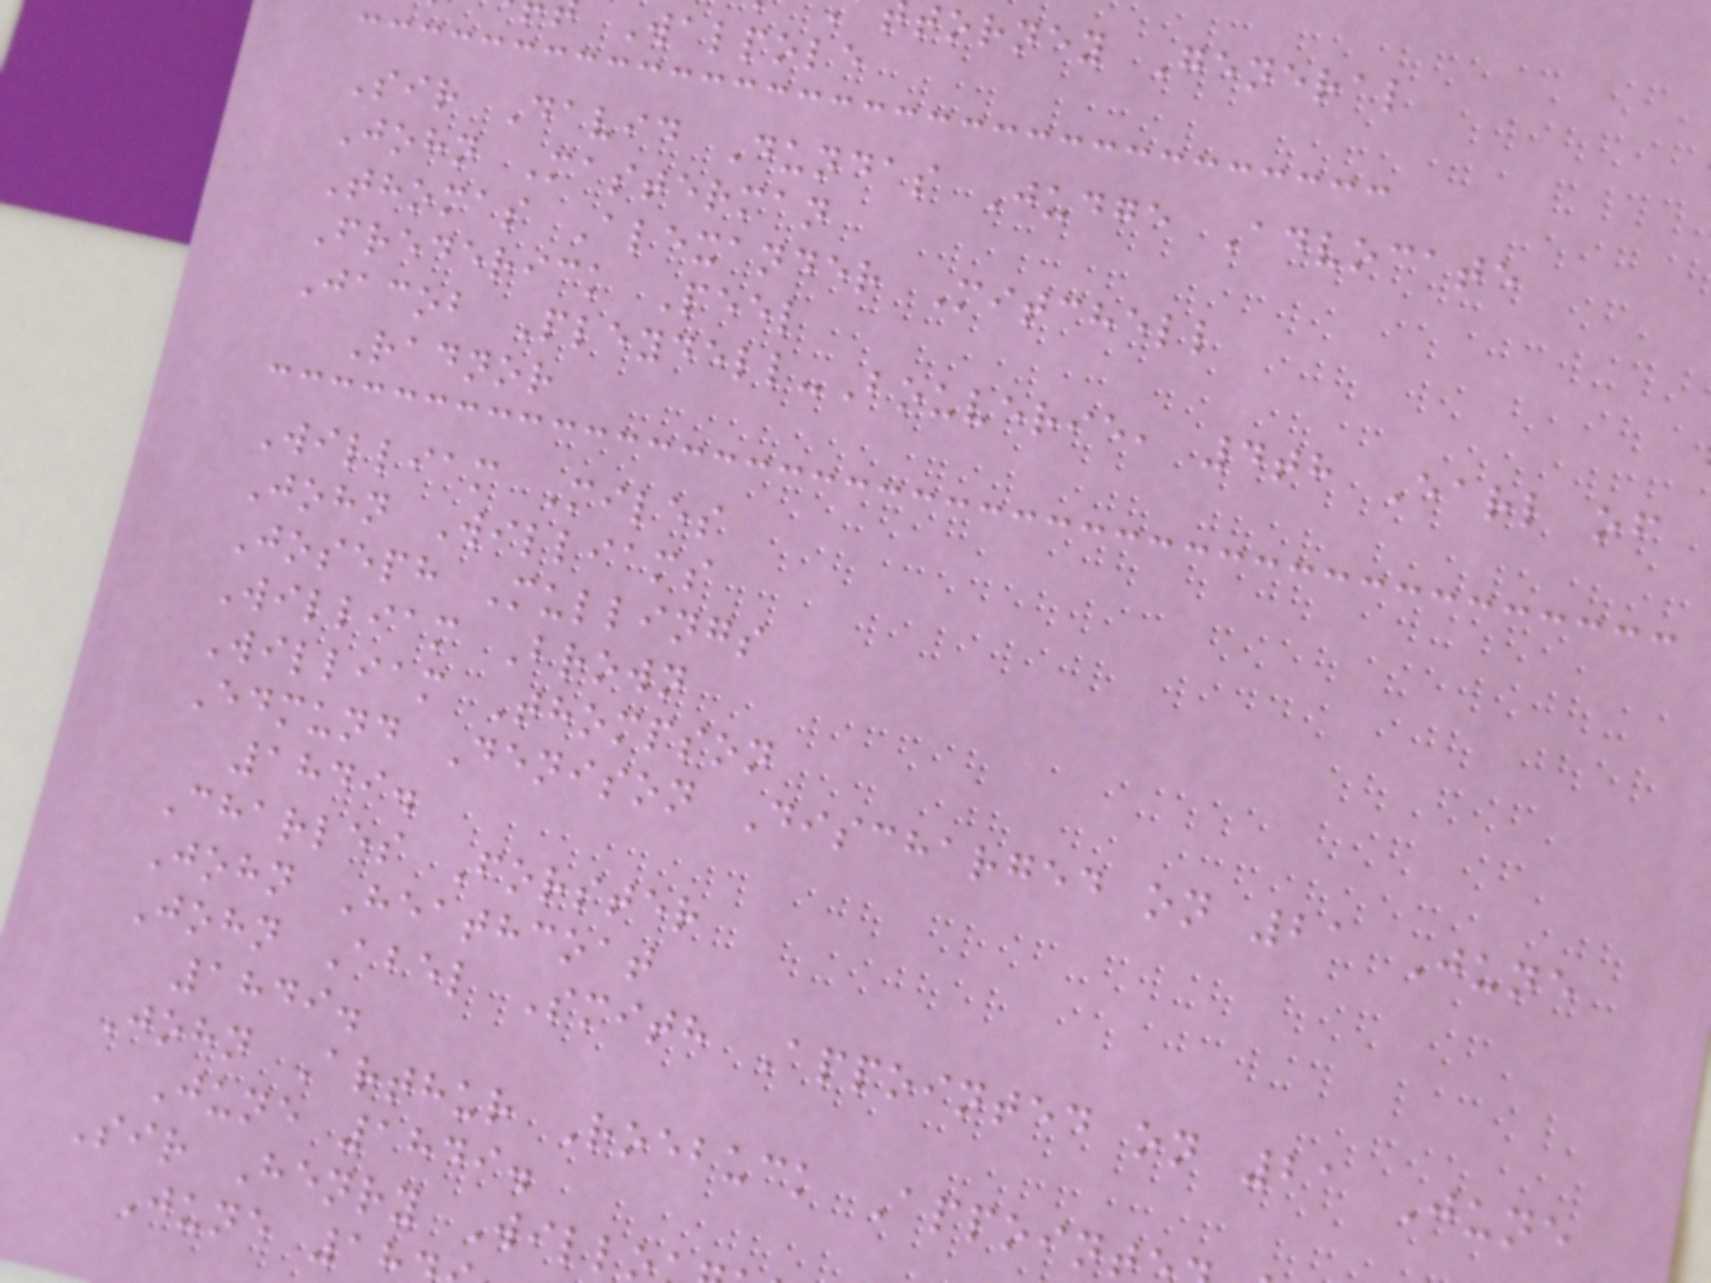torney General
Walpole
Sir David Dundas Judge Advocate
John Masterman
Thomas Alexander Mitchell
Frederick Peel
Jacob Pleydell-Bouverie, 4th Earl of
Radnor
William Miles
John Williams
Joseph Mullings
William Brown
William Thompson
Edmund Denison Discharged on 21 June
1849.
Charles Forster
John Heathcoat
John Abel Smith Appointed on 21 June
1849.
John Arthur Roebuck Appoint
June 1849.
Sir Henry Will
June 18
